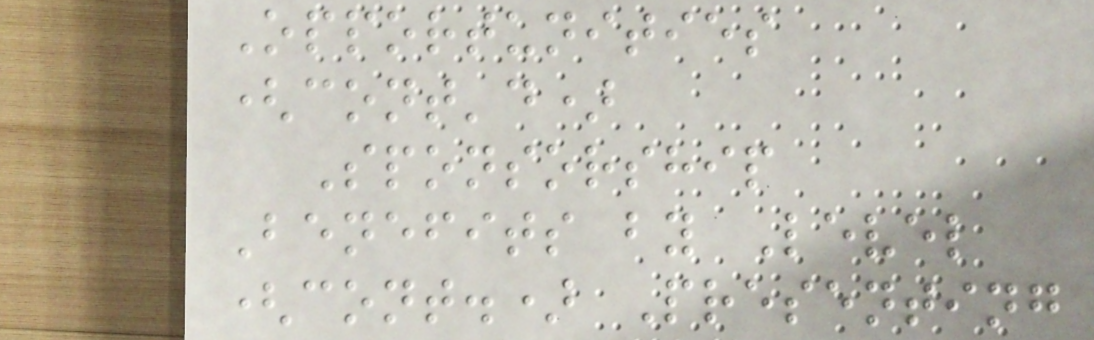Opportunities
(cont'd)
Sponsorship
Benefits by Level
(cont.) Presenting
